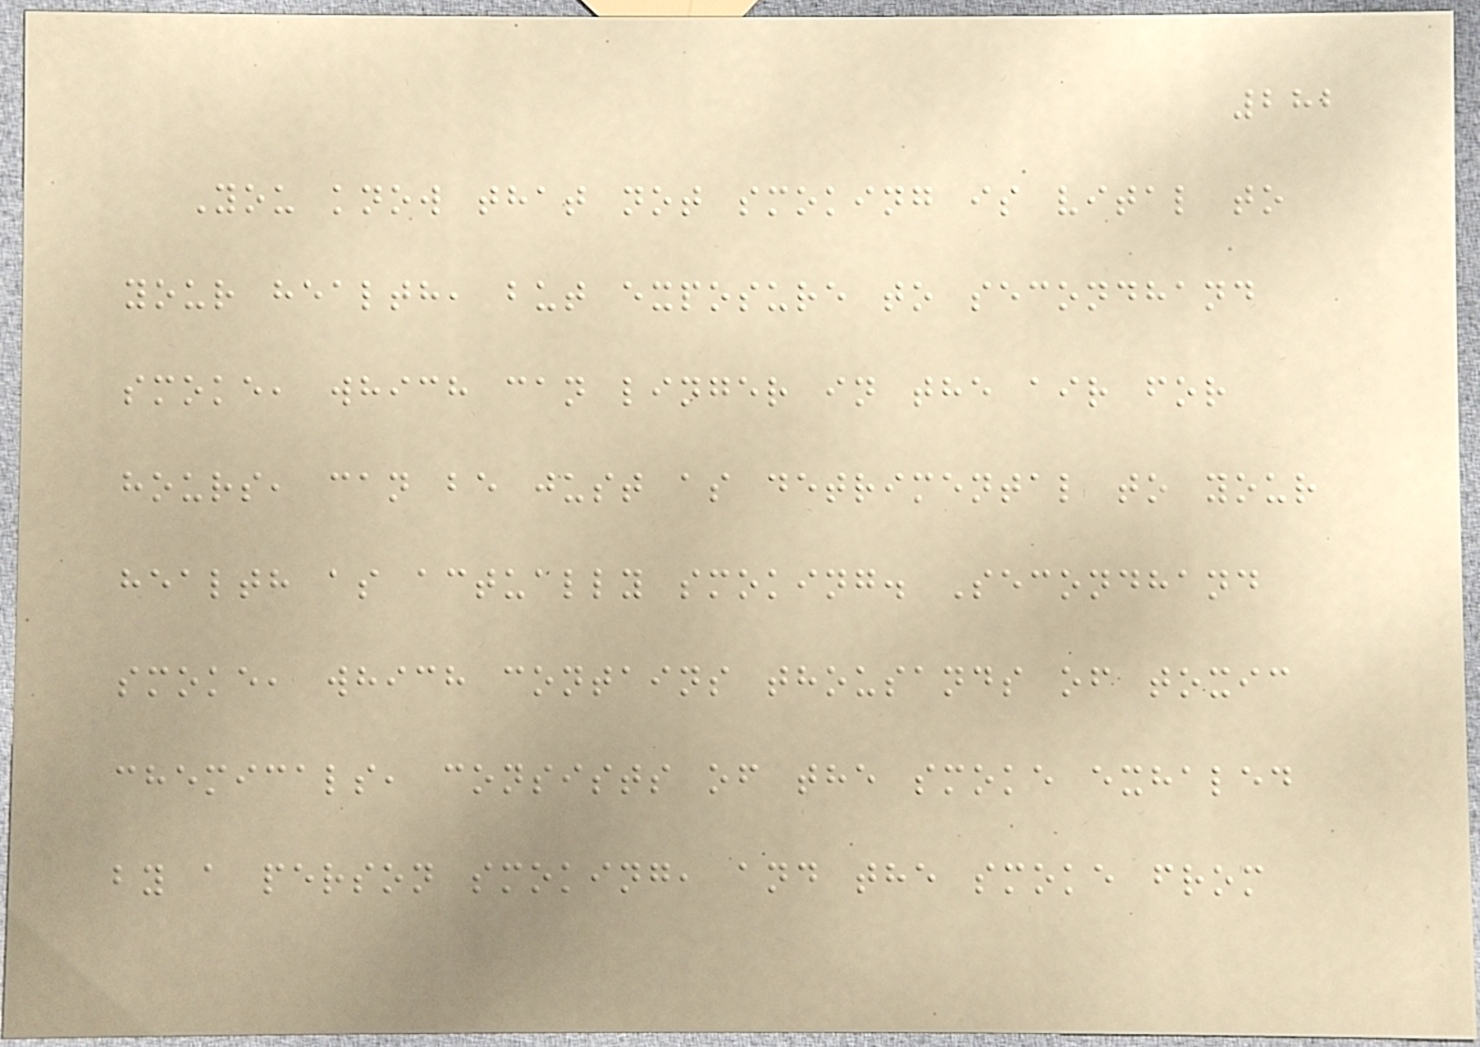282
You know that not smoking is vital to
your health, but exposure to secondhand
smoke, which can linger in the air for
hours, can be just as detrimental to your
health as actually smoking. Secondhand
smoke, which contains thousands of toxic
chemicals, consists of the smoke exhaled
by a person smoking, and the smoke from
